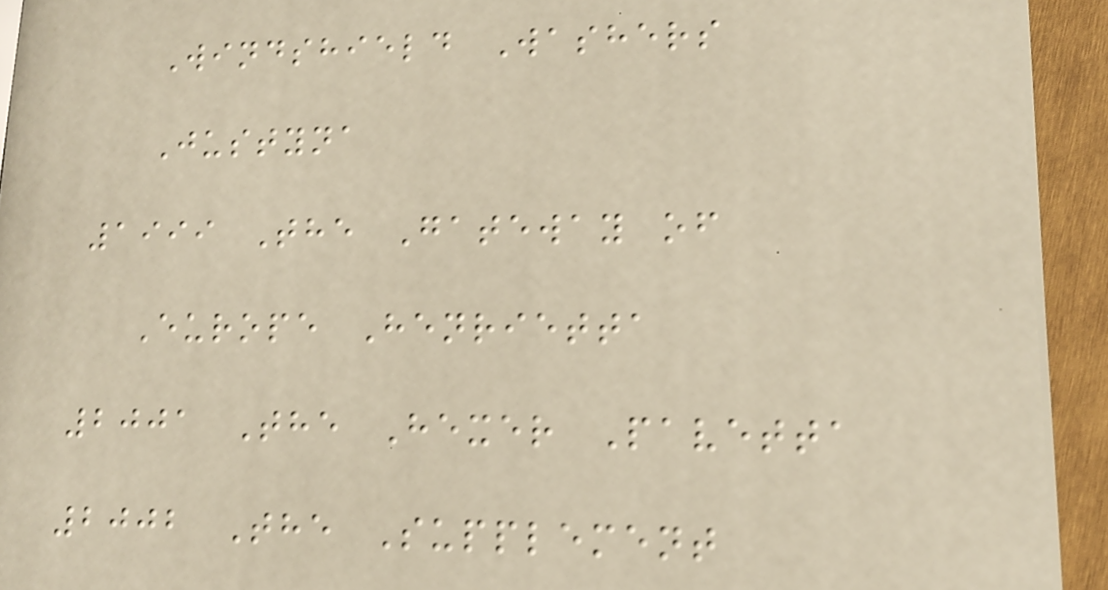Windshield Washers
Justyna
1999 The Gateway of
Europe Henrietta
2001 The Hexer Pavetta
2002 The Supplement
